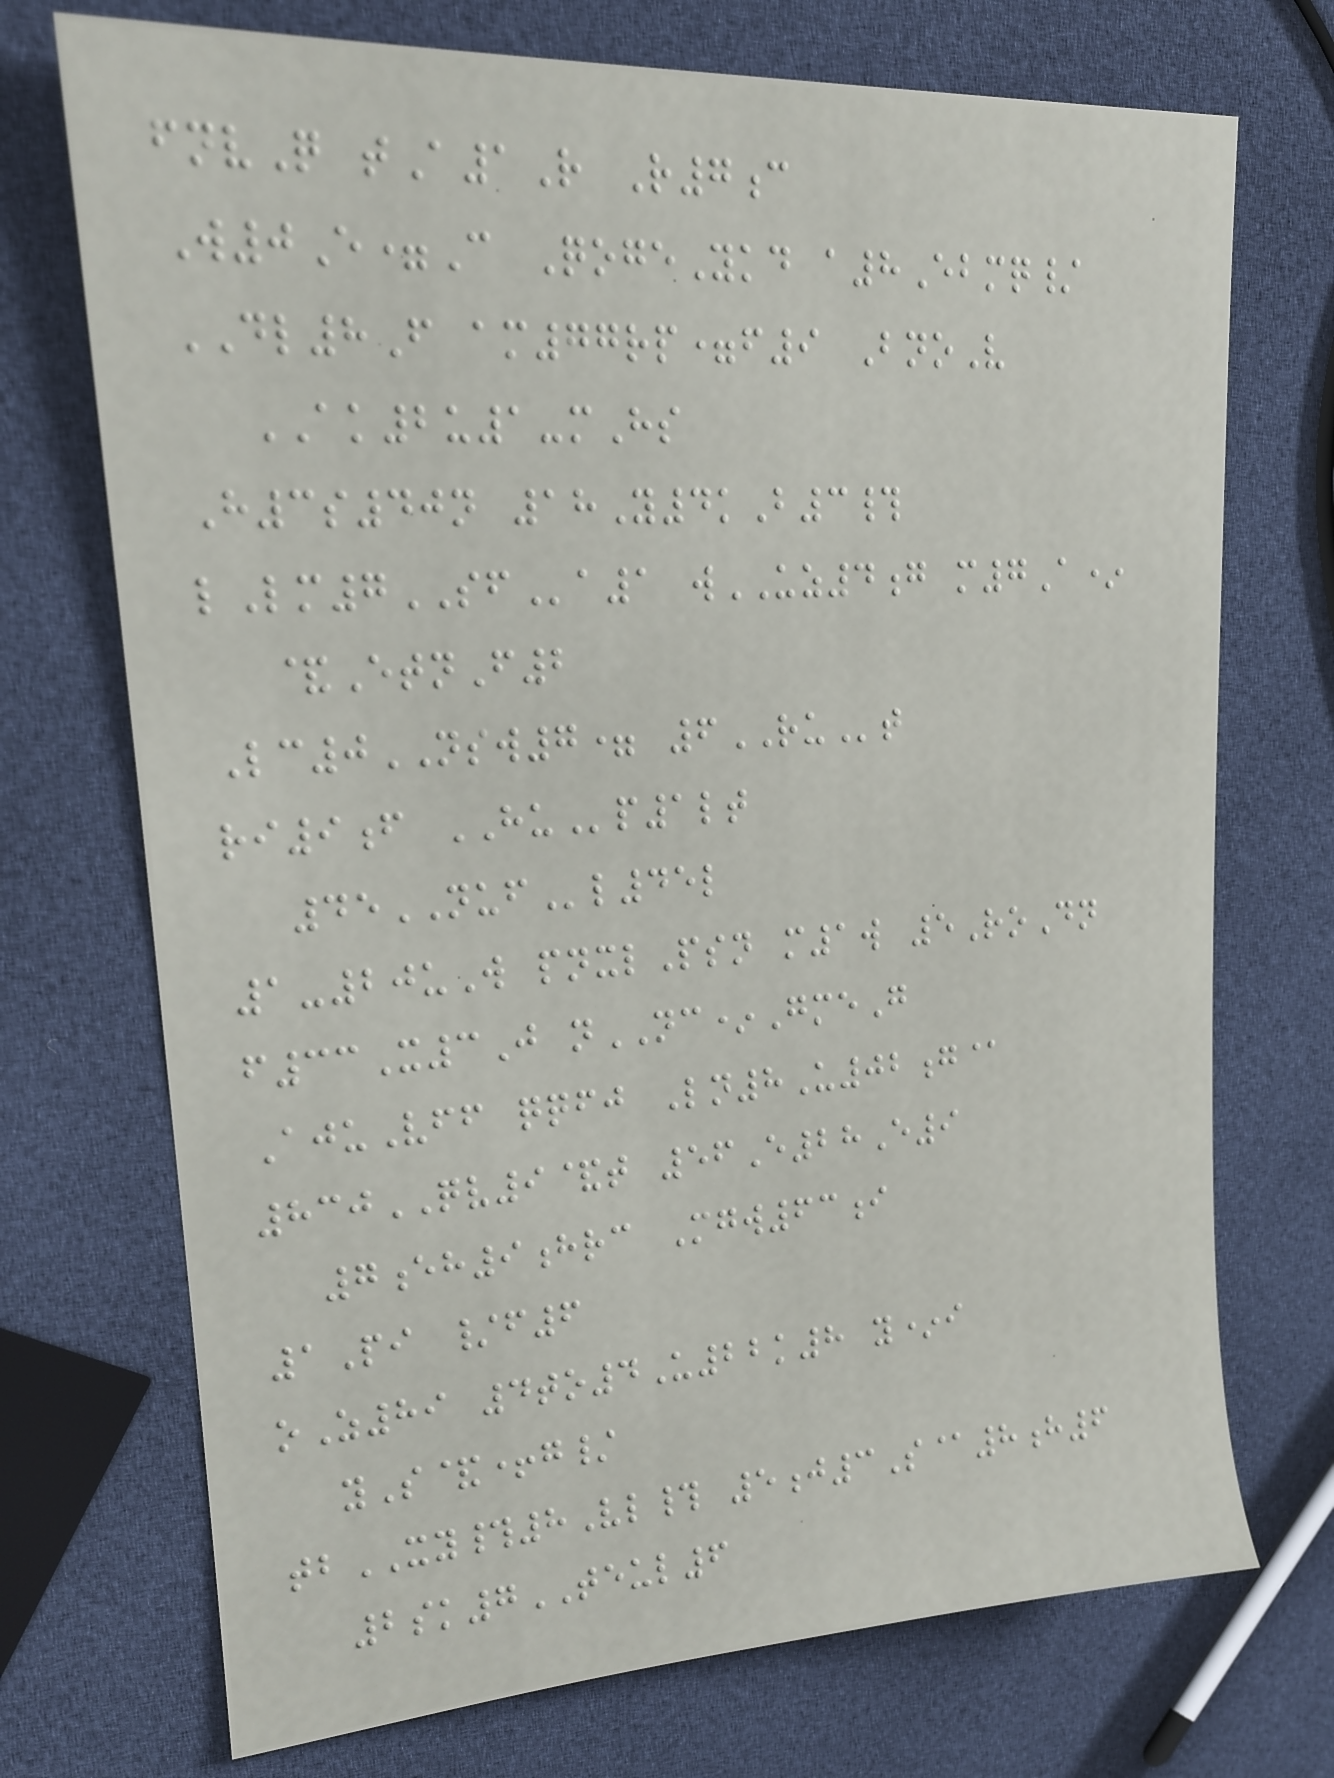fnvQ tA1R R7c
W0E=C QogeYkd a8Ebmq/
DL8F am77rp=f9 BnoV
AK2u1-mHs
H3s40n 18Y4kB3#
lLm7SFa1 wUZ4g m7A*
&EtnF2
Lc0NSW7= 6RUt
ri9f HUp1lt
45NUFl45l
1-20uW pnxlPsn m1w 5RoDn
f33X3J nNC*GmeG
AjuVff qqfj Ln8U02g@
830QV9&t 56E28E9
7eh9hrc Mgw63i
1Pi /f6
oZ89 4to4U22k8 y*i
yS&+g/
tbXY#8Vl# 5j3S@8h6
2sk7TEUL6
